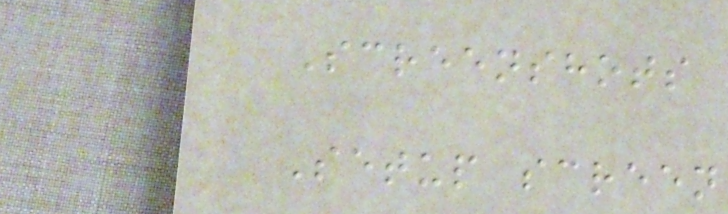Screenshots
Setup screen
